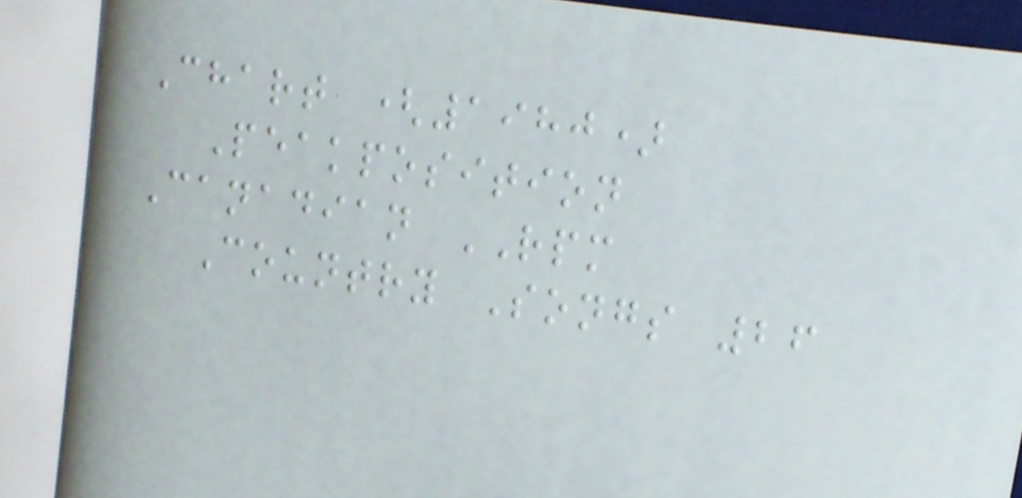Chart (1980)
Peakposition
Canadian RPM
Country Songs 26
